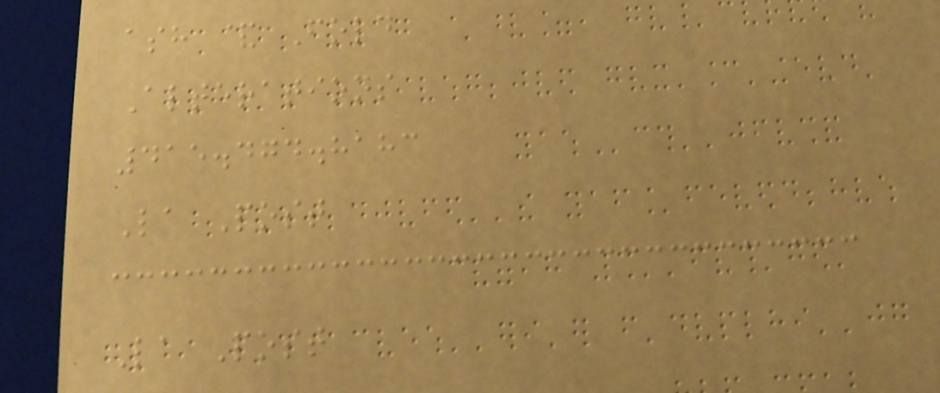ash & Fold
Alterations
415.474.8183
La Post
La Post
